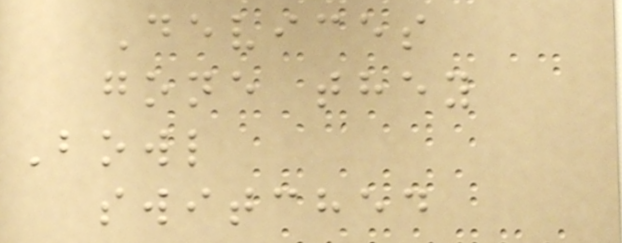Devices
gone they
Bowl
switched
